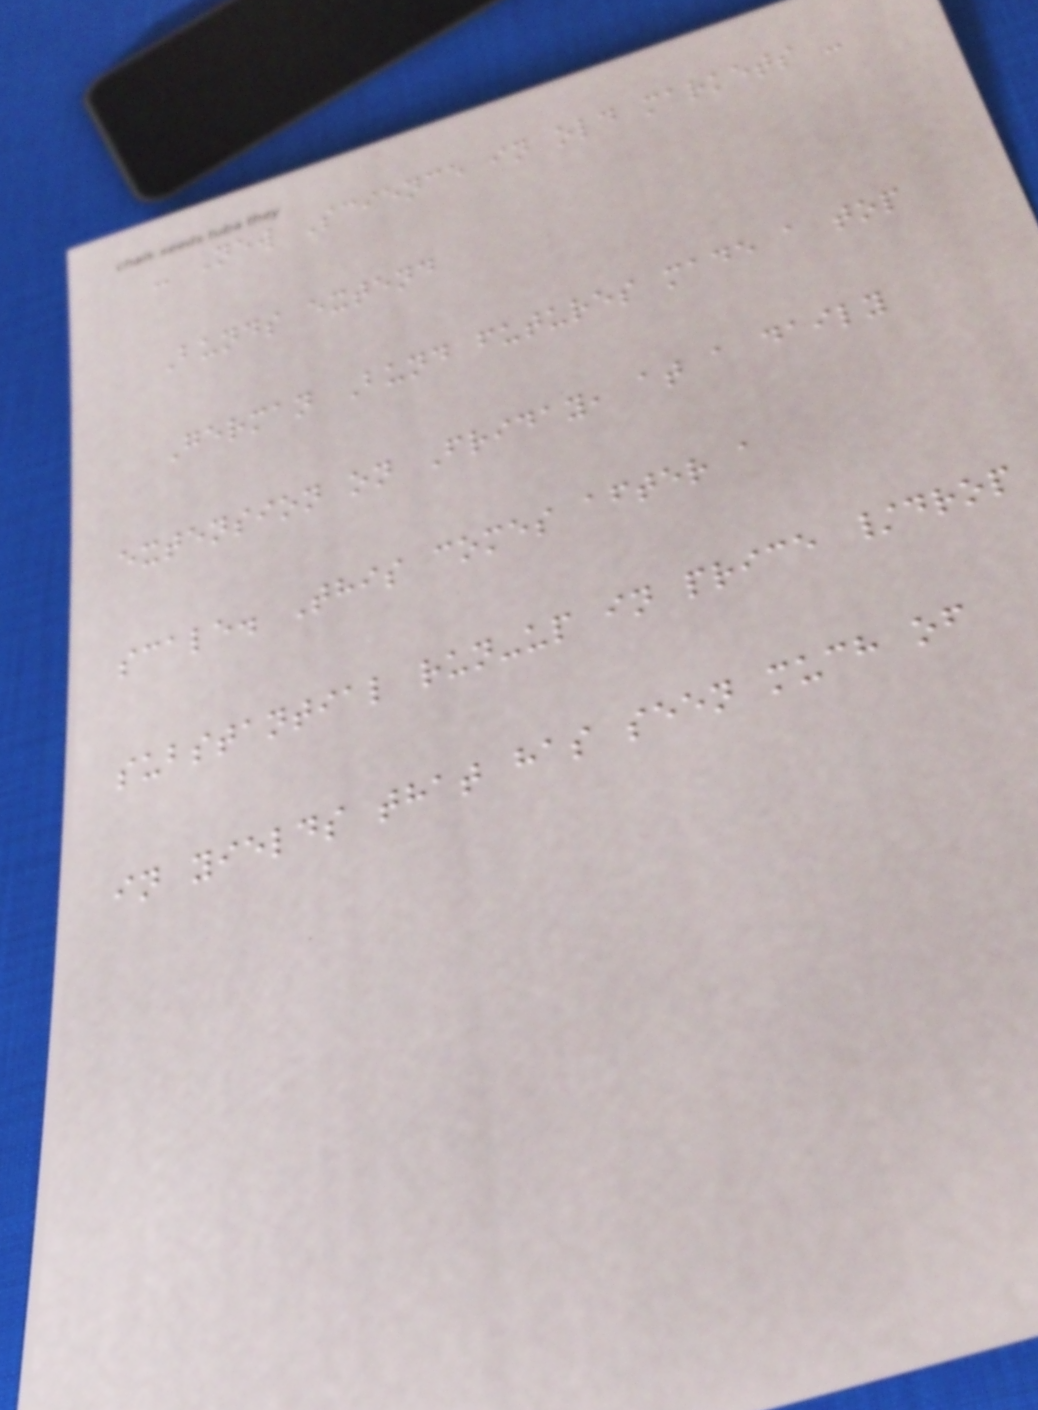- New Science in old markets -
Bunds extend
German Bund futures made a top
extension on Friday, at a daily
scale. This comes after a
substantial run-up in price /drop
in yields that has seen much of
